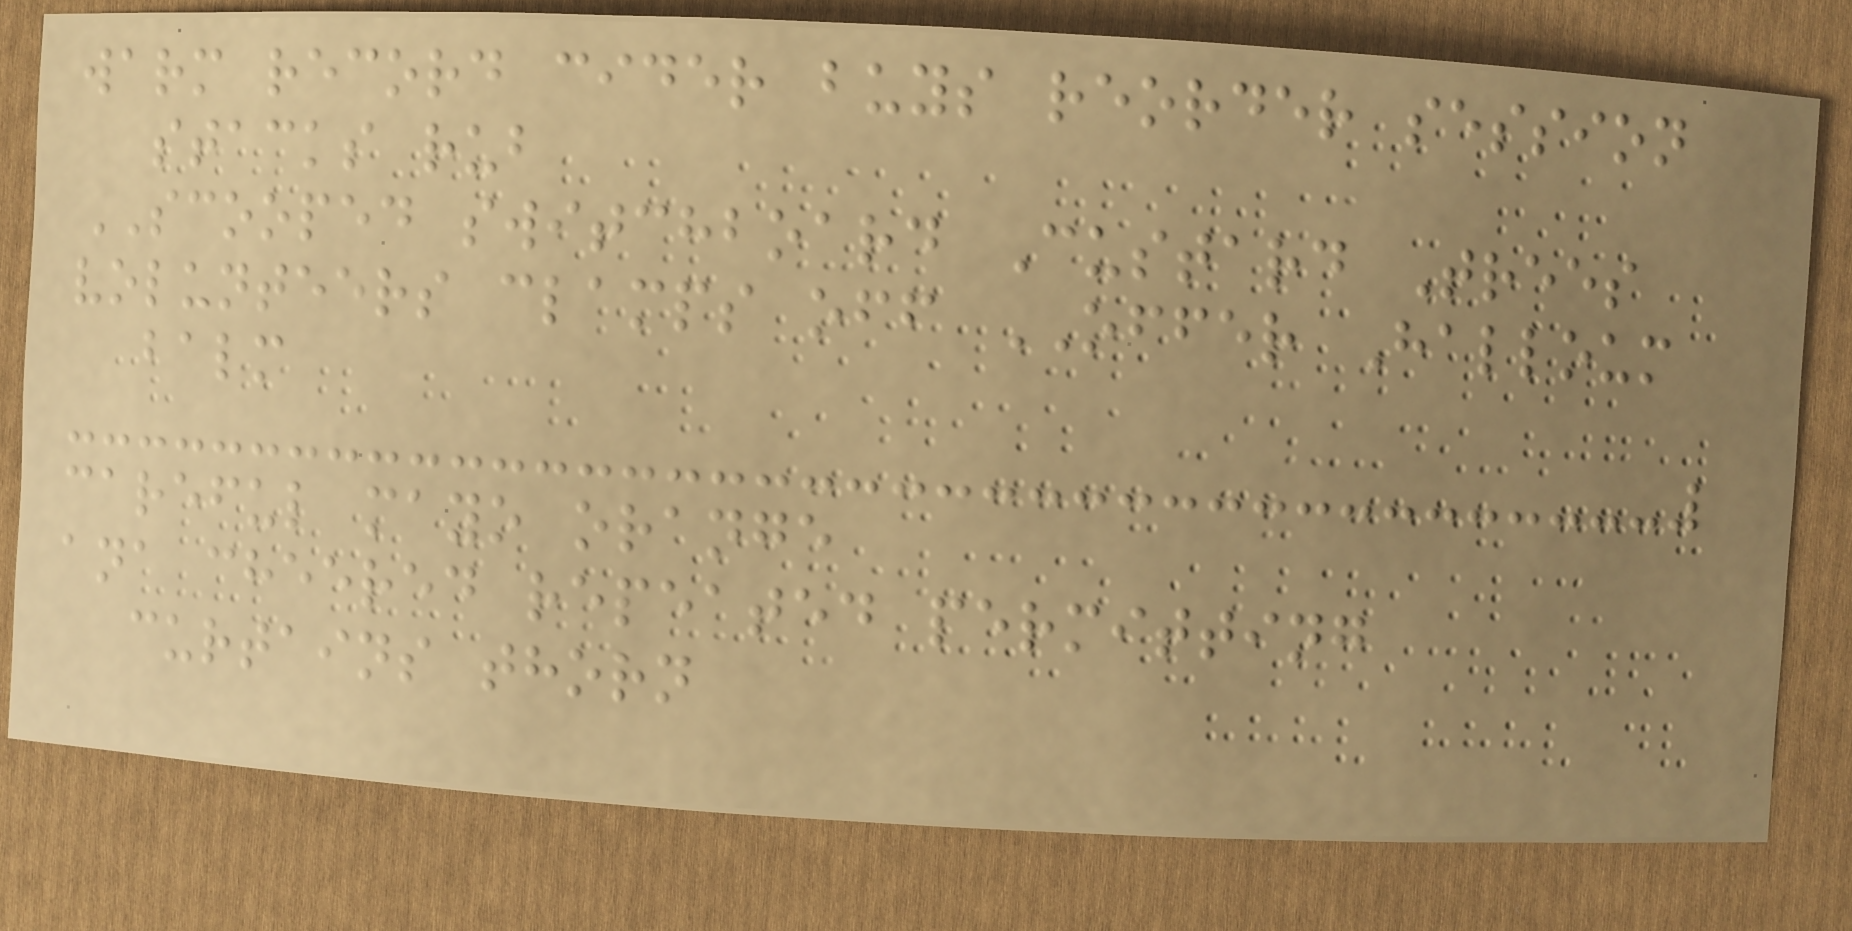warm record cider buys reorder session
stacks rub
SCOOPED switchboard Custard Trees
volunteers clamps off OFFER Halloum
balm
careful mayo orange
ana cheered repeated permitting
curtains thorn
